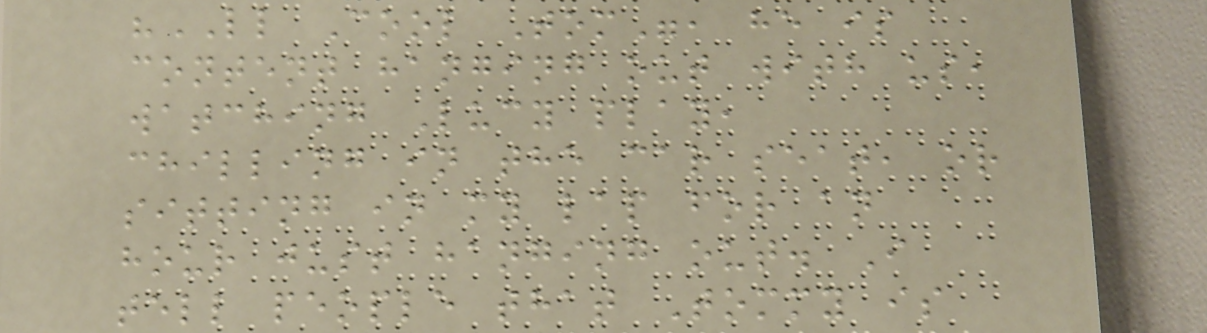"LL Cool Tom", he is
content hanging out with us,
watching Lucy play,
chilling in the car seat, or
sitting in my lap for an
hour just hanging out. I
tell people that Tommy is
